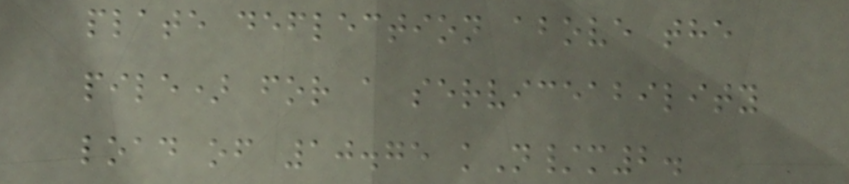plate deflection above the
pile) for a serviceability
load of 10.75 kN/m2.
